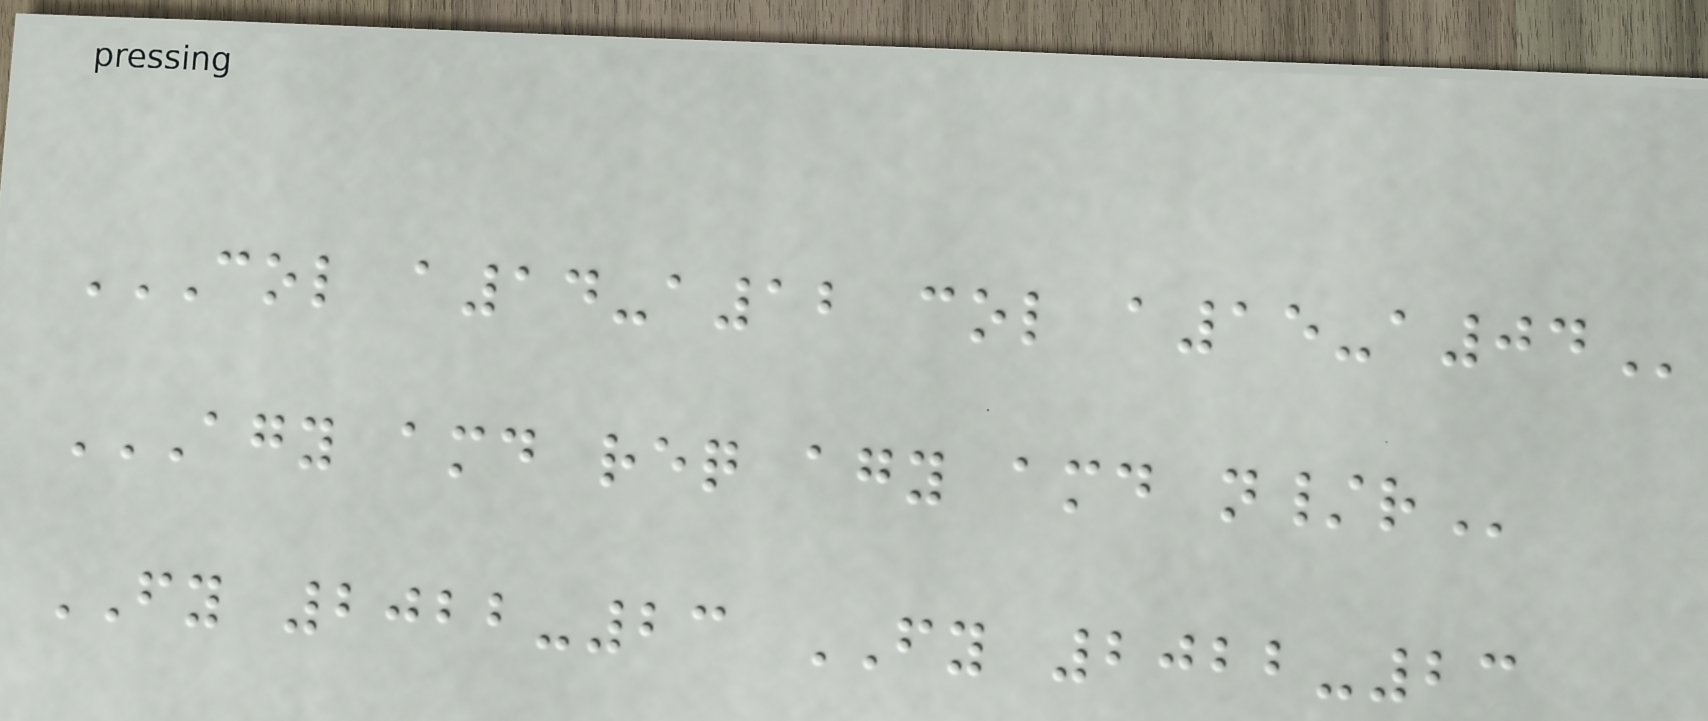COL A14-A12 COL A15-A04
AGY AMD REQ AGY AMD N/R
FY 2022-23 FY 2022-23
